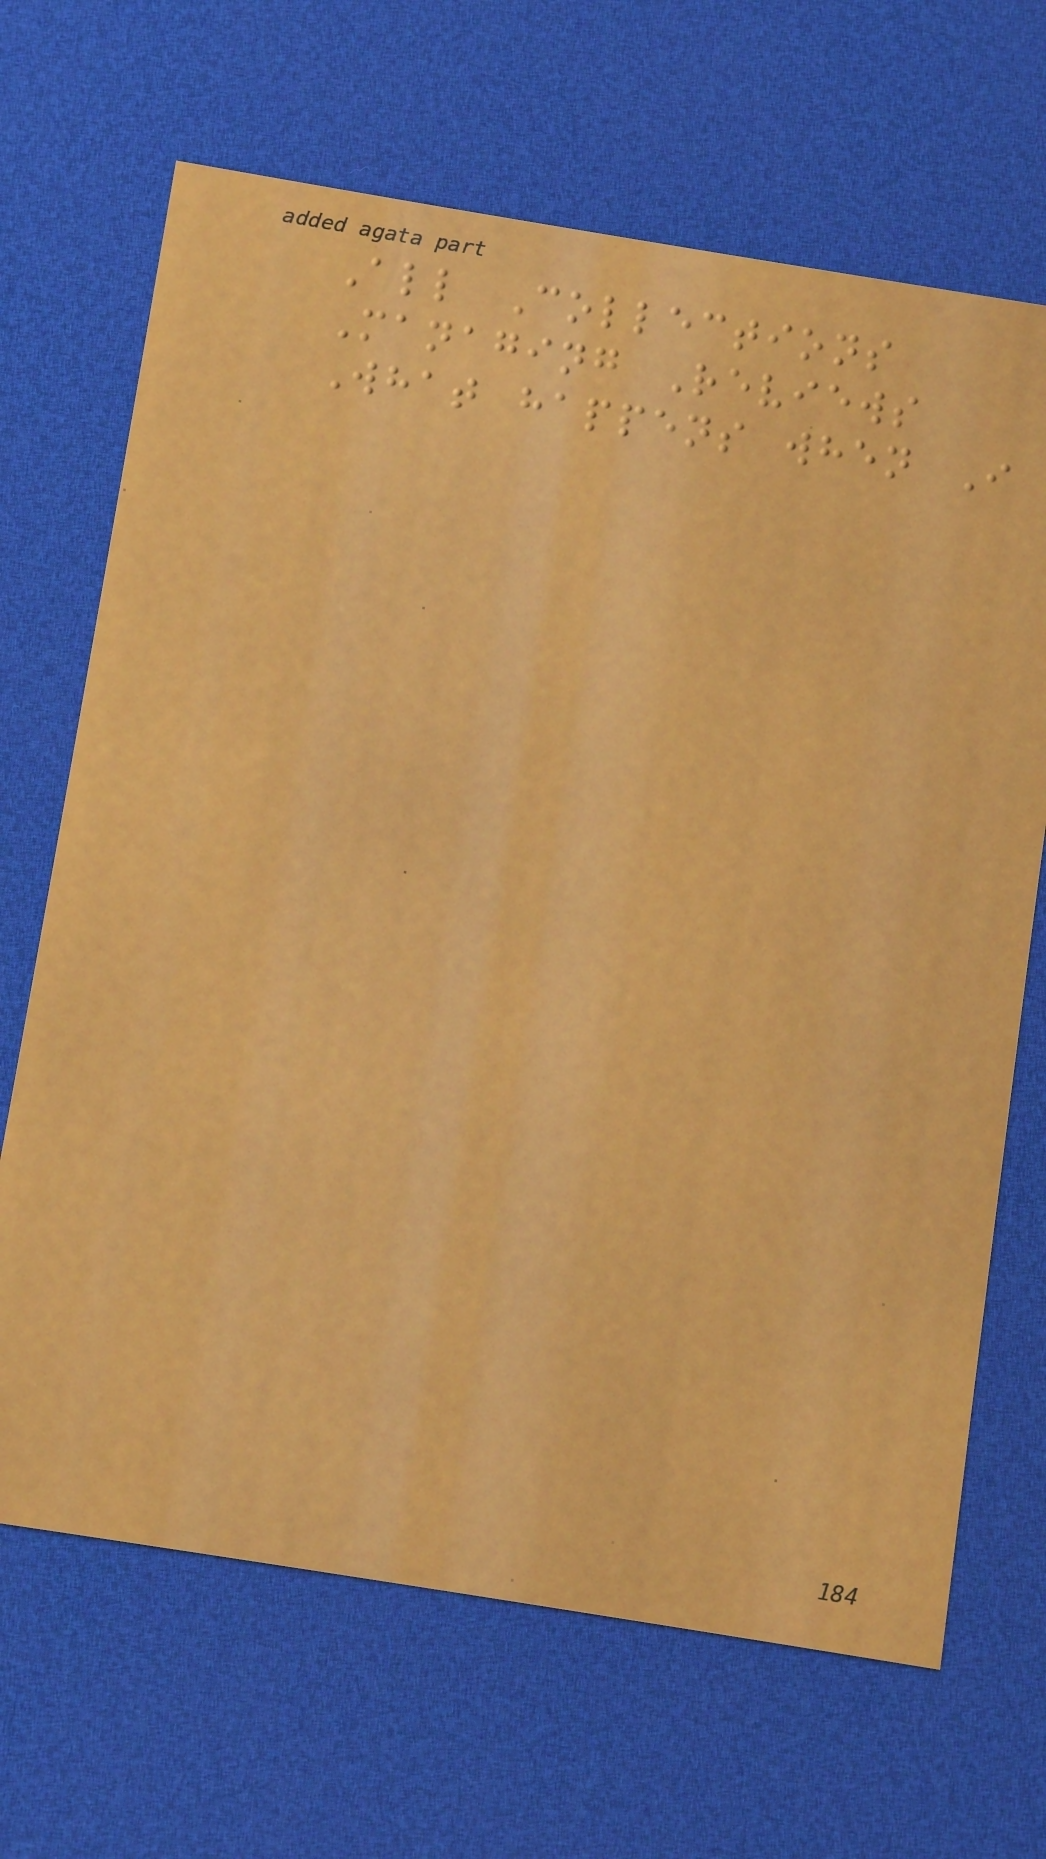All Collections
Managing Reviews
What happens when I
